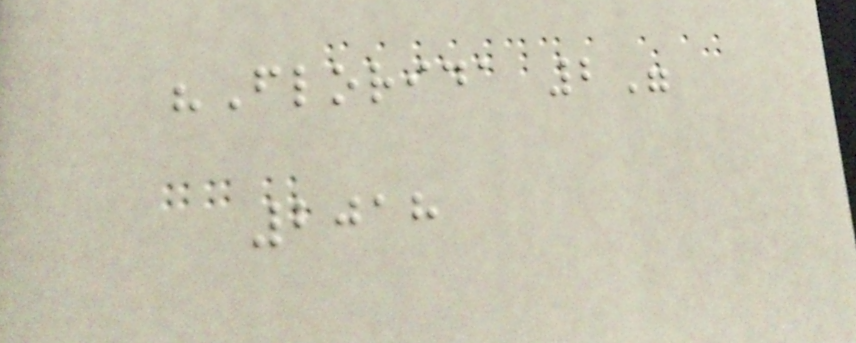"Florida 2"
2018
